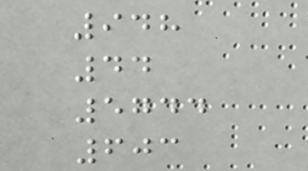948
44
5744
603
